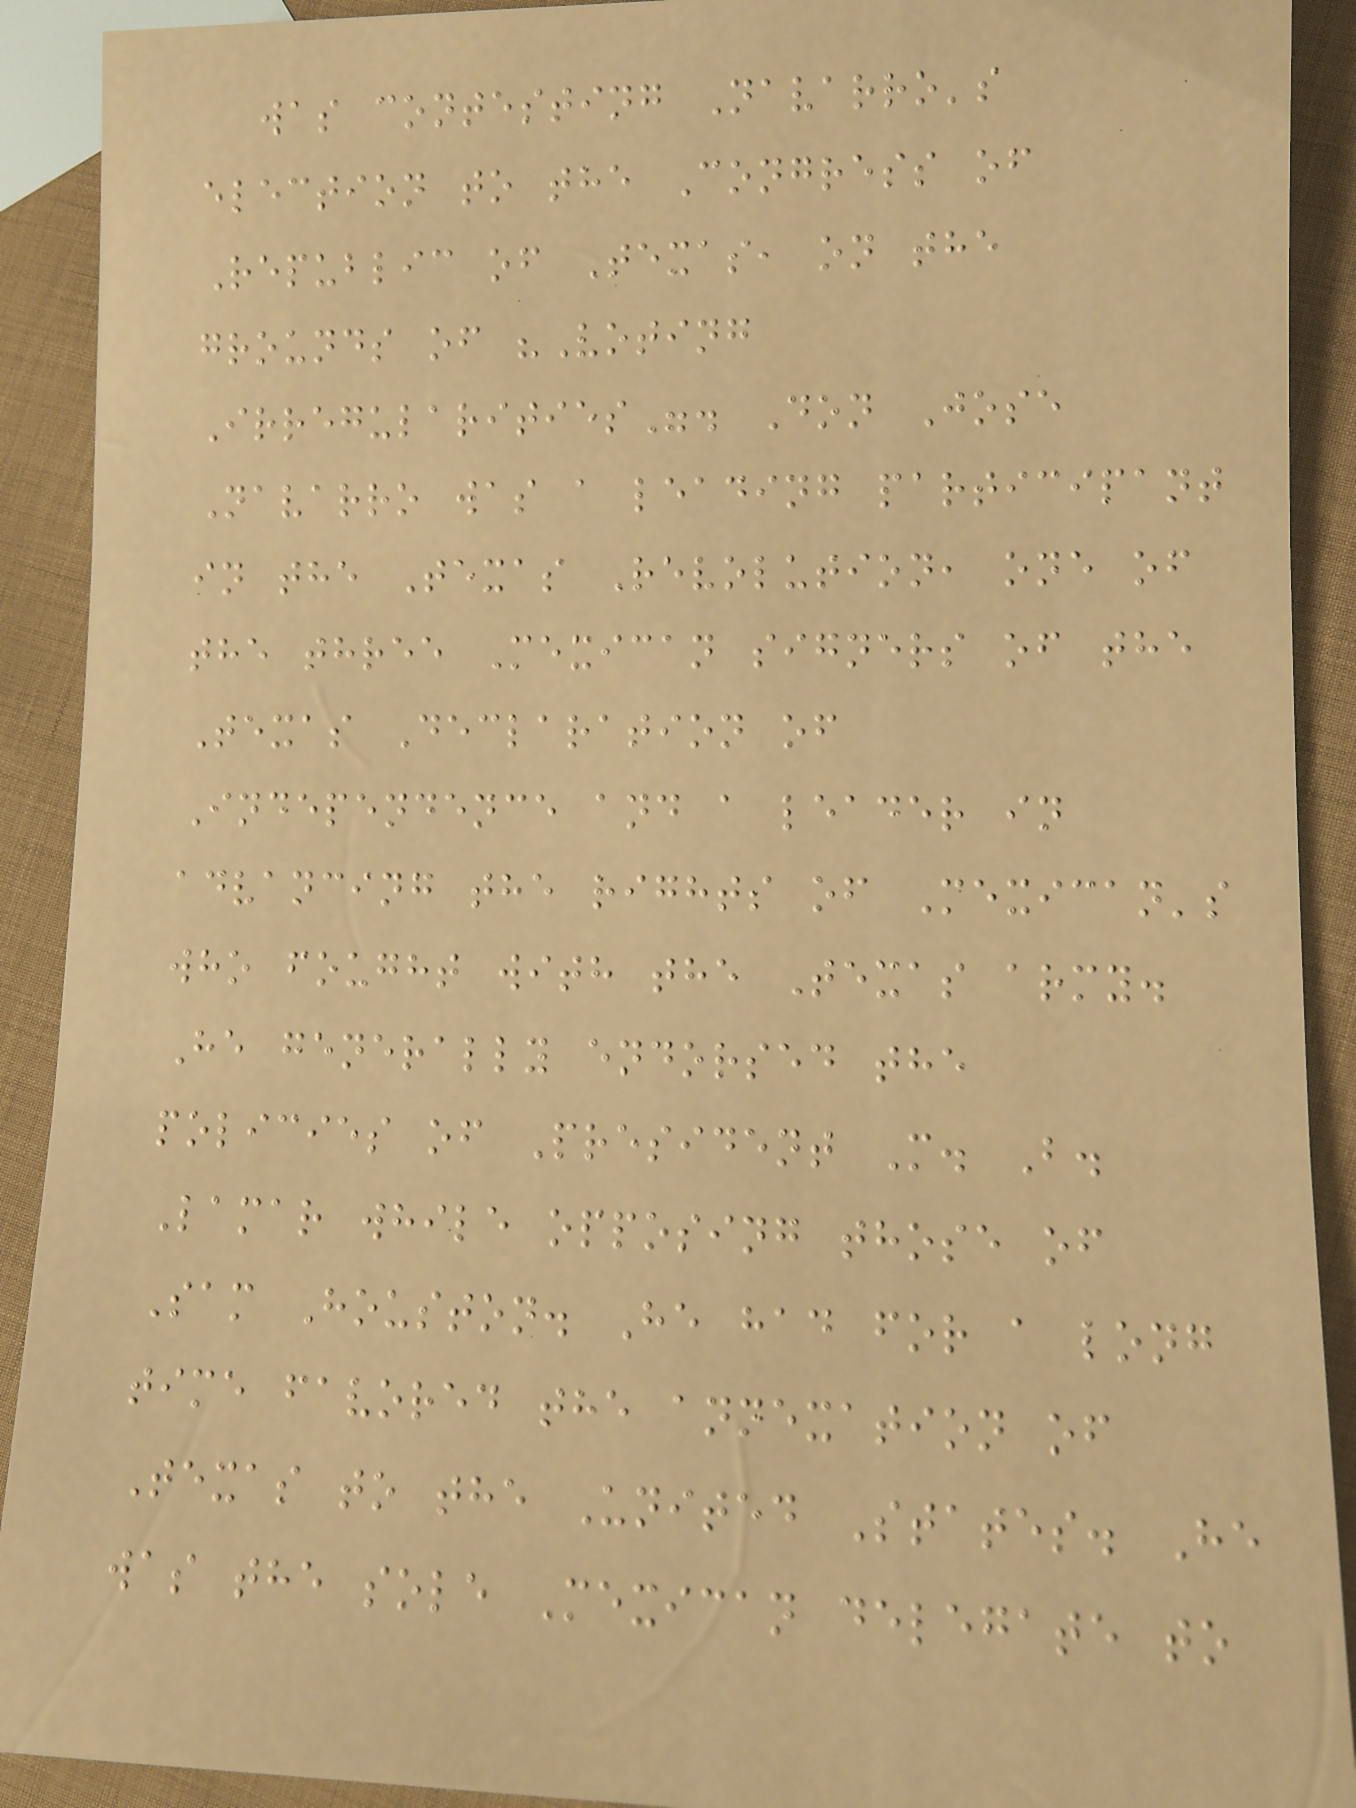was contesting Navarro's
election to the Congress of
Republic of Texas, on the
grounds of "Voting
Irregularities". Don Jose
Navarro was a leading participant
in the Texas Revolution, one of
the three Mexican signers of the
Texas Declaration of
Independence and a leader in
advancing the rights of Mexican's
who fought with the Texas army.
He generally endorsed the
policies of President M. B.
Lamar while opposing those of
Sam Houston. He had for a long
time favored the annexation of
Texas to the United States. He
was the sole Mexican delegate to
